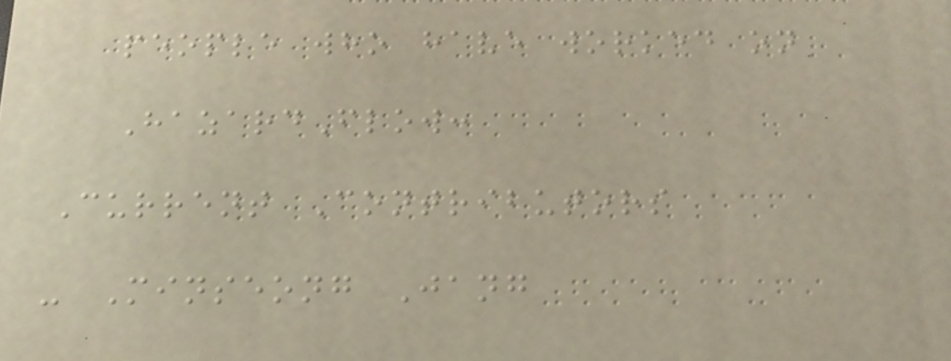people who have worked on
HazardFlow:
Current Contributors
- Minseong Jang
